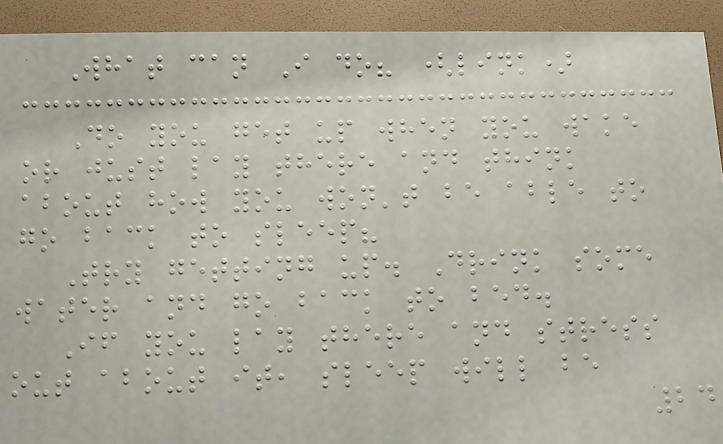What can I do? (link)
Do you get up when you wake
or just lay there and think
about how you won't be able to
go back to sleep?
Try getting up. Drink some
water and go back to bed.
If you lay there and stress
out about it, sleep will be
24
